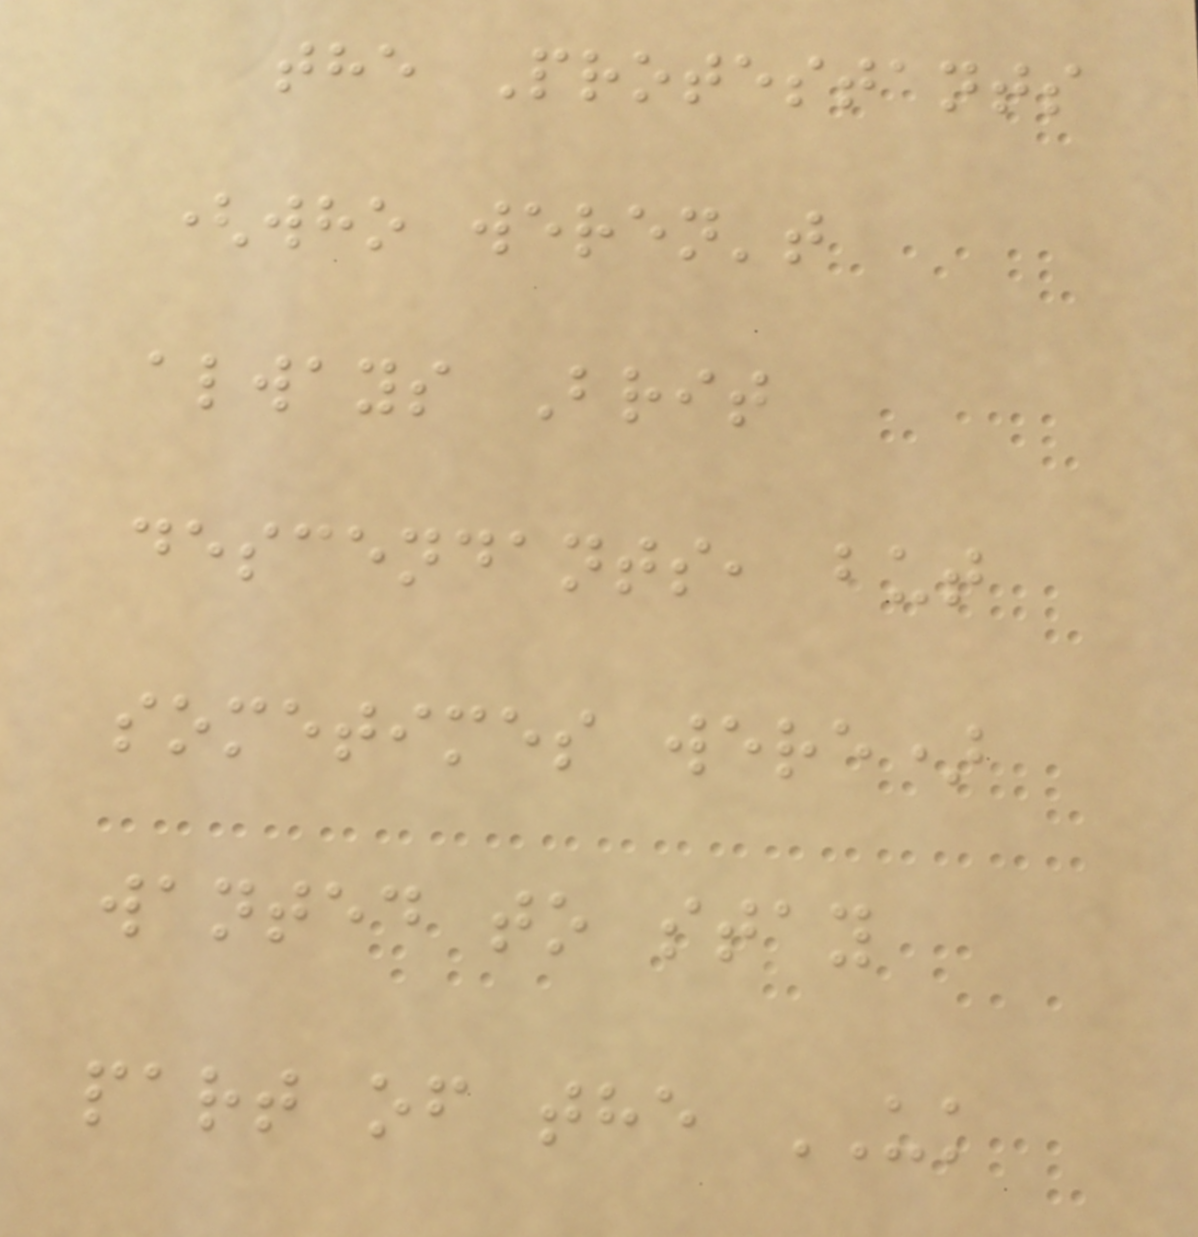the Protestants
(who weren't
always Brit
descendants, but
sometimes were)
wanted to stay
part of the UK
